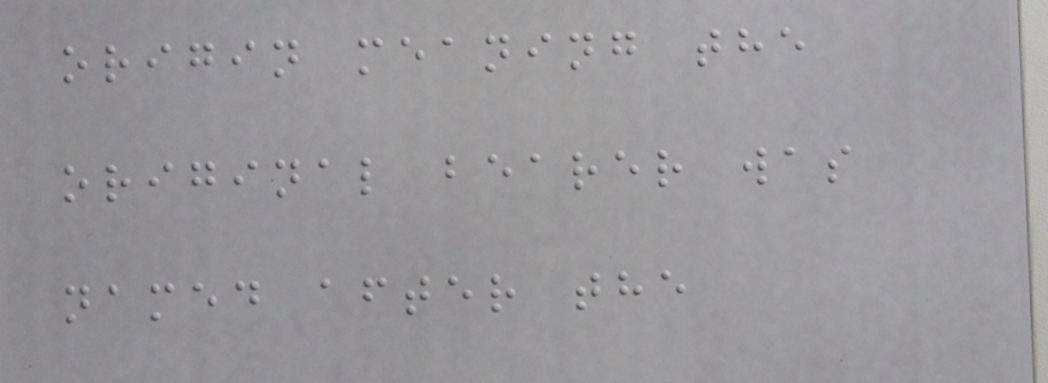origin meaning the
original bearer was
named after the
